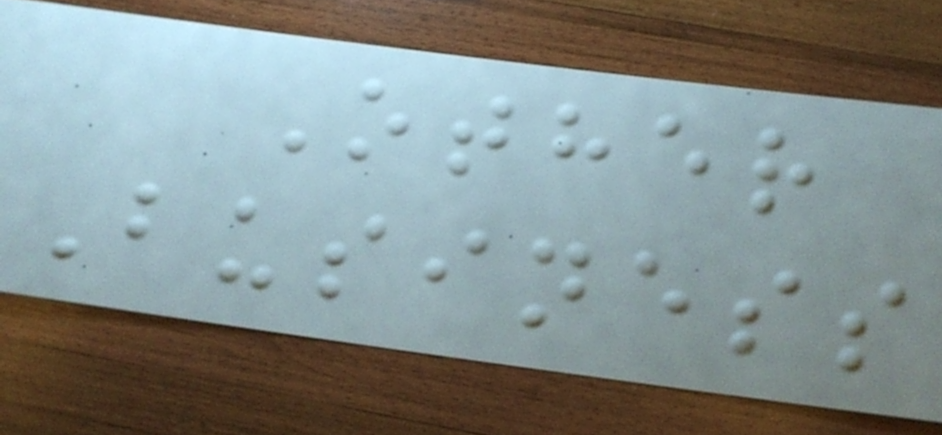Other
Business
